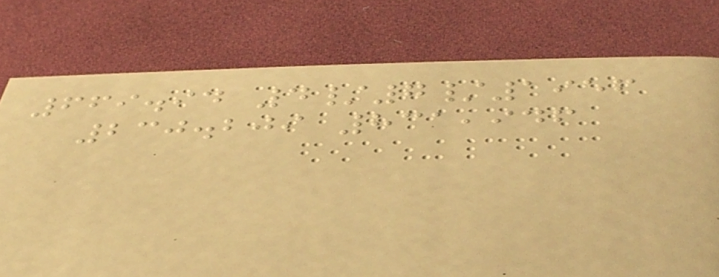669.94 4/7/1956
230.209 831,946
